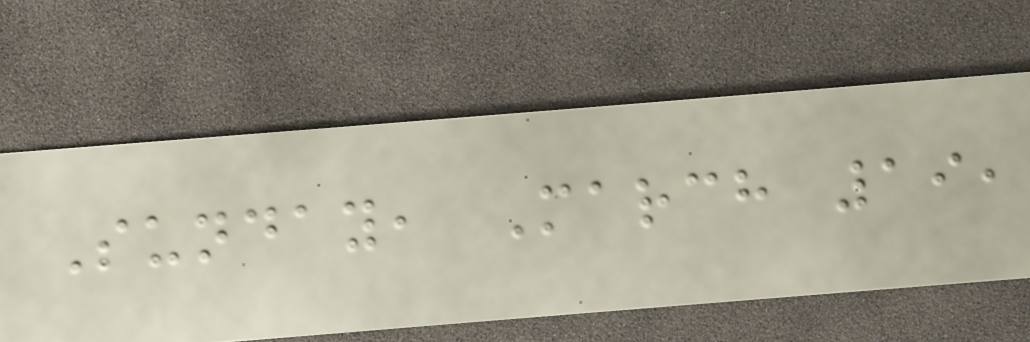Sunday, March 19,
